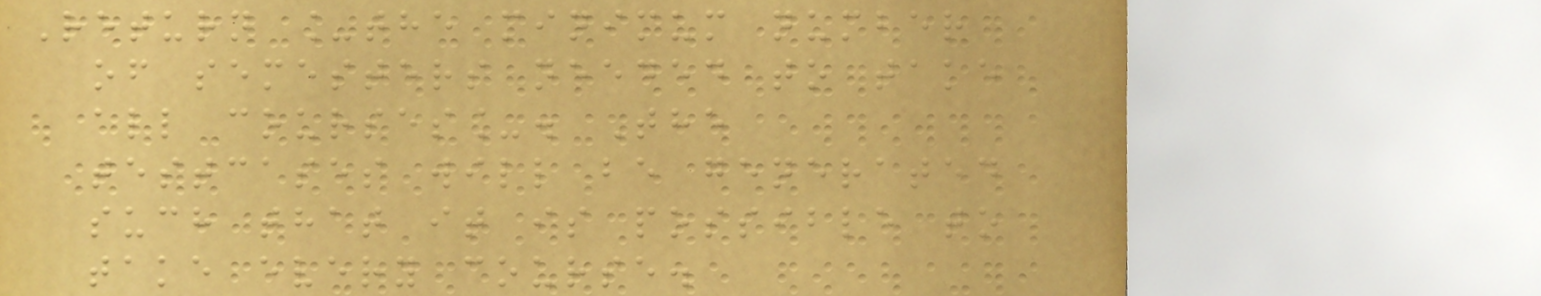Return _the minimum number
of semesters needed to take
all courses_. The
testcases will be generated
such that it is possible to
take every course.
